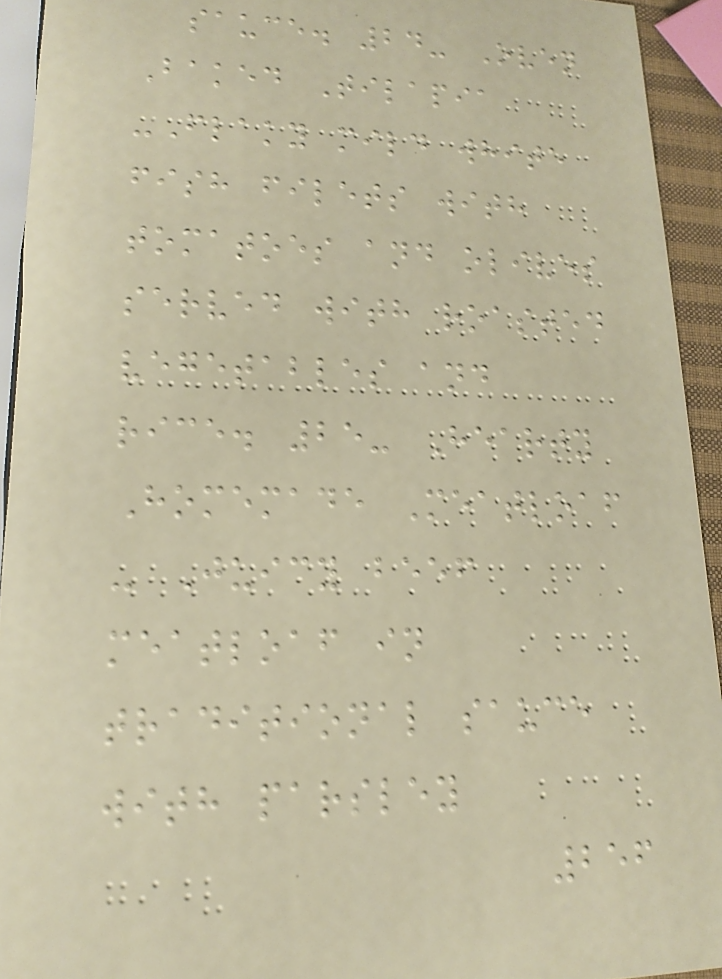sauce. 24- Oven
Baked Tilapia
-Flaky mild white
fish filets with
tomatoes and olives
served with roasted
vegetables and
rice. 25- Hearty
Homemade Meatloaf
- Juicy beef
meatloaf in
traditional sauce
with parsley
256
